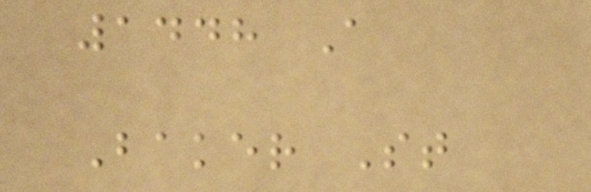1448 A
Baker St
